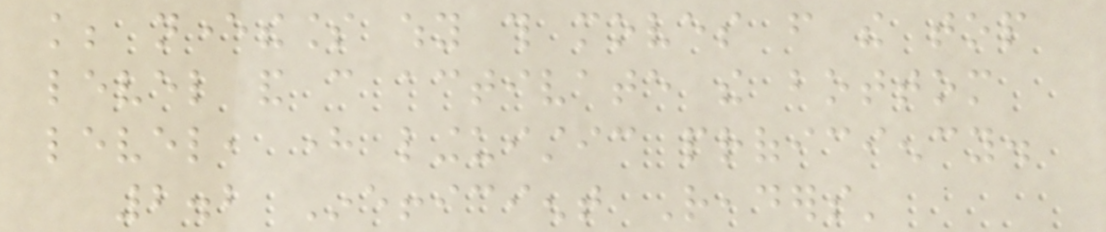knowledge; nevertheless why this moves from the top
level and can activate the bottom
level, here linguistic proficiency.
2.2 Inefficient Readers'
